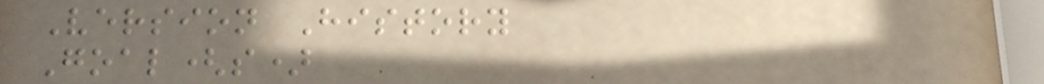Version History
Goal(s)
